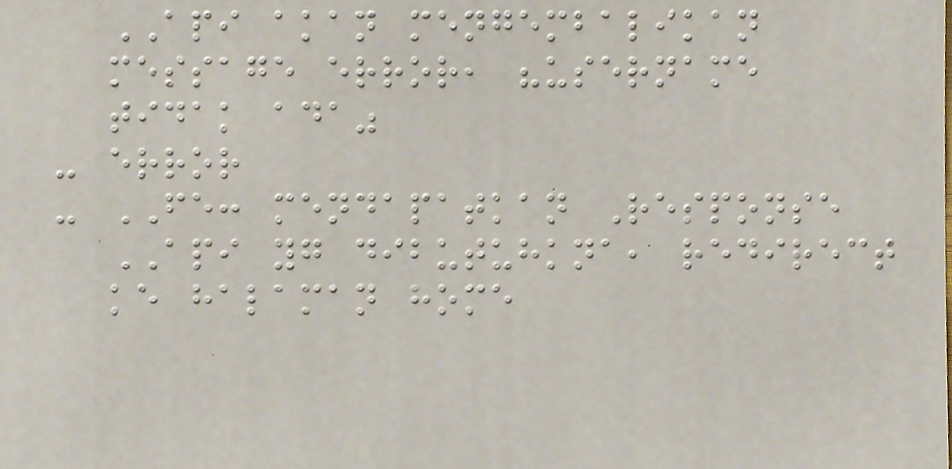API akan mengembalikan
message error, "username
tidak ada"
- error
- FE: mendapatkan Response
API yg dibutuhkna, redirect
ke halaman home
